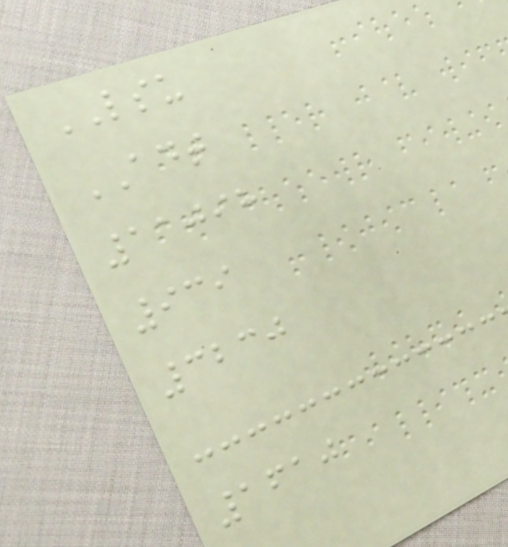LSU
ADT
11098
939
3230
1610
